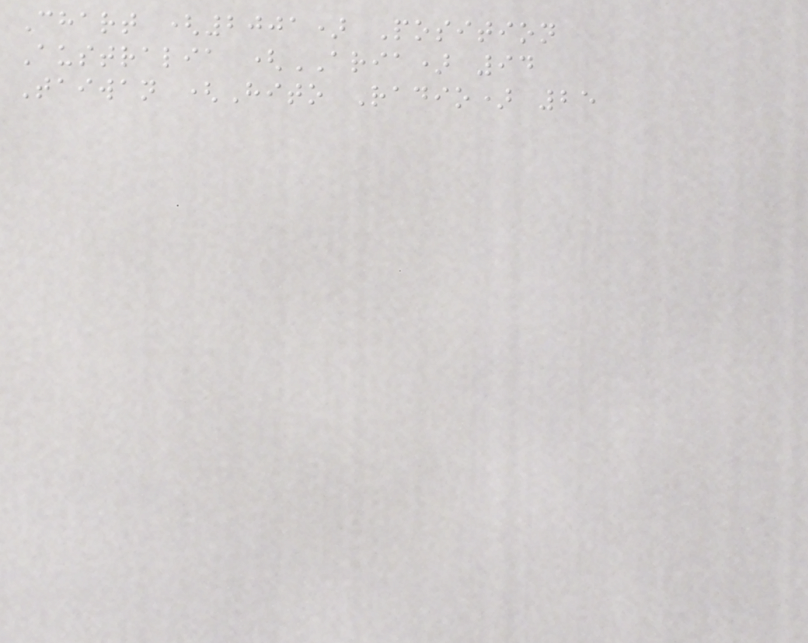Chart (2001) Position
Australia (ARIA) 94
Taiwan (Hito Radio) 25
